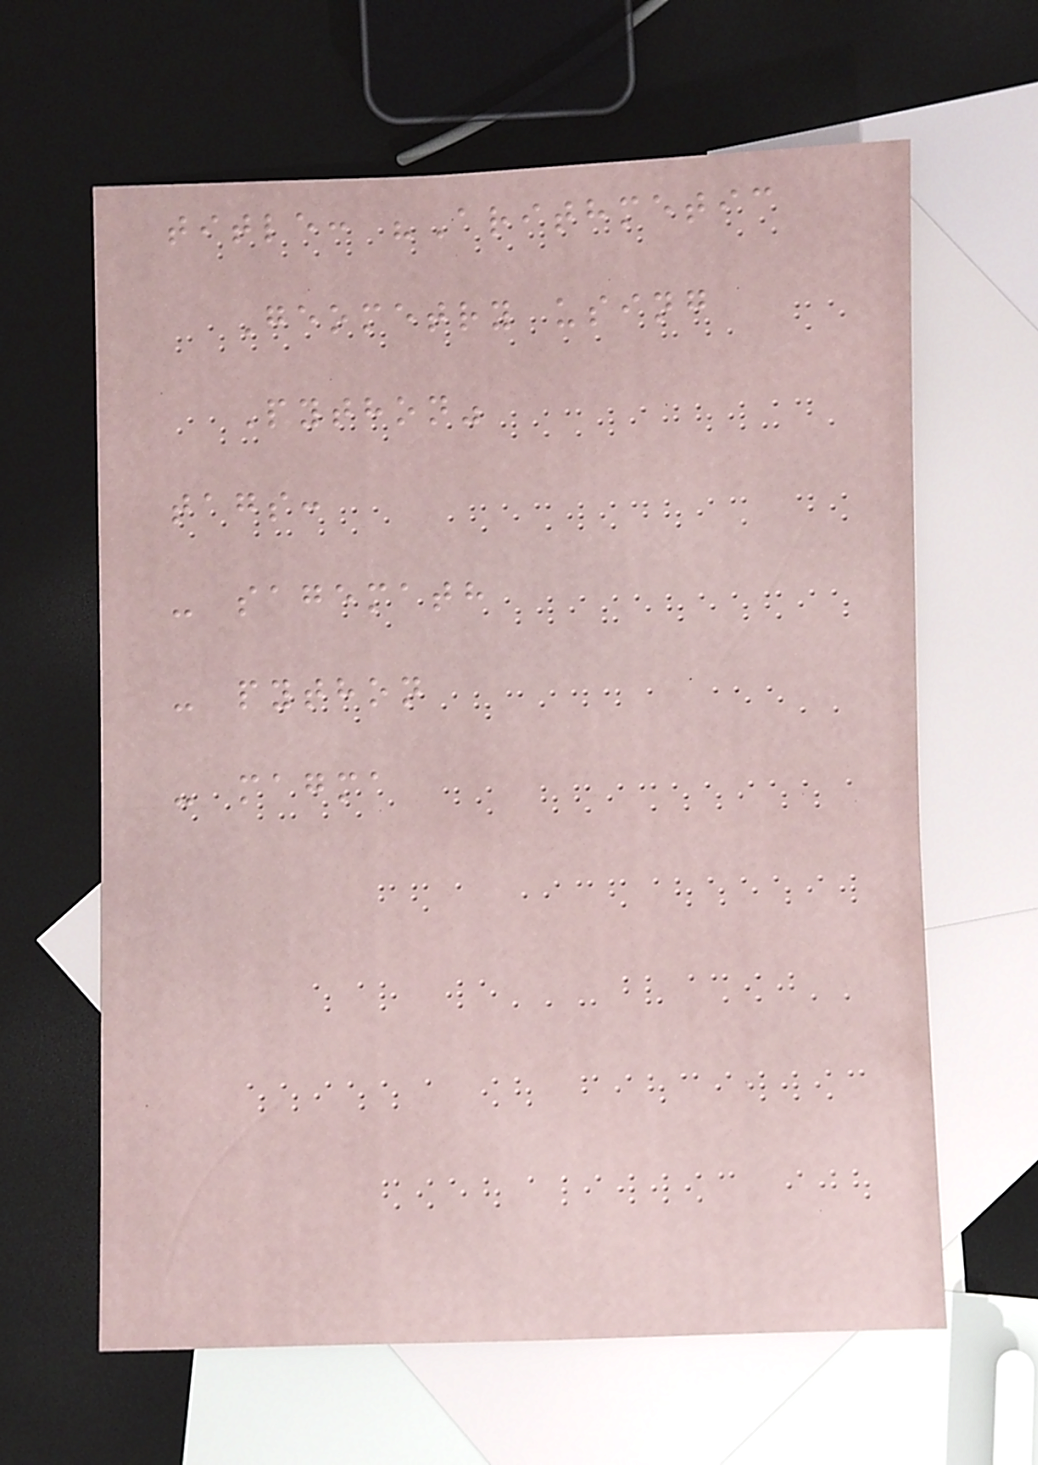title: "Arithmetic
Geometry using
Python"
tags:
- sagemath
- python
- magma
